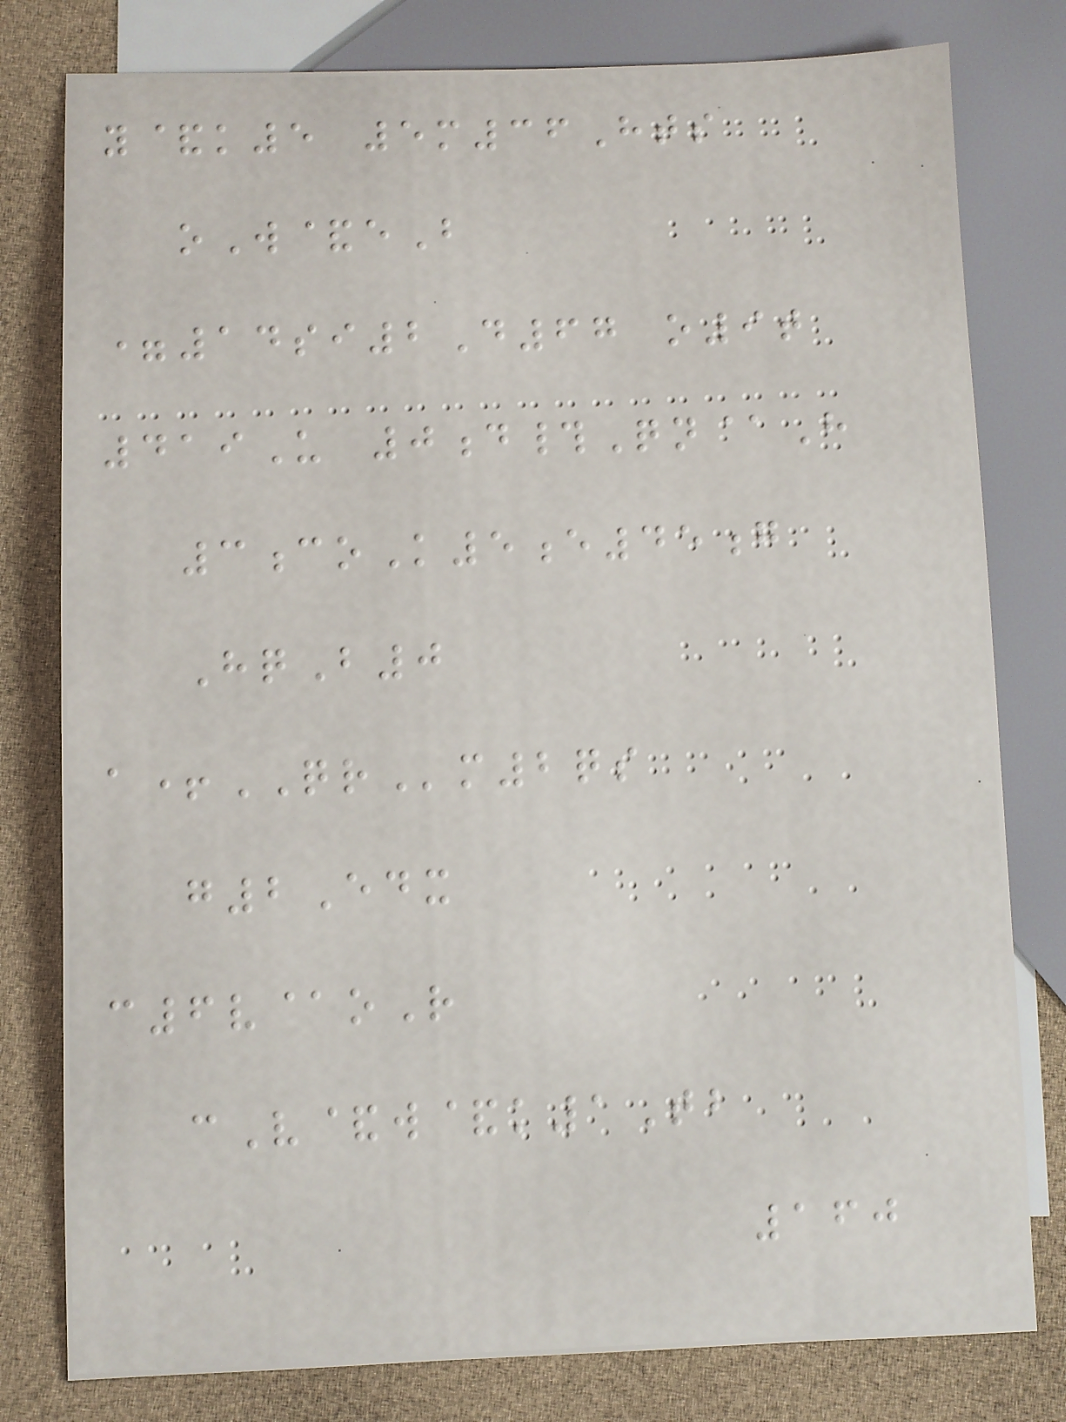y&k5 5m36Hts
oW&eB
=14si2D67 o9t
419U 0d#Qn@H
3coK5e45g
HqB0
a+QRm2qs
g2Edx
c6v@oR
cV&w&k1Tb
160
